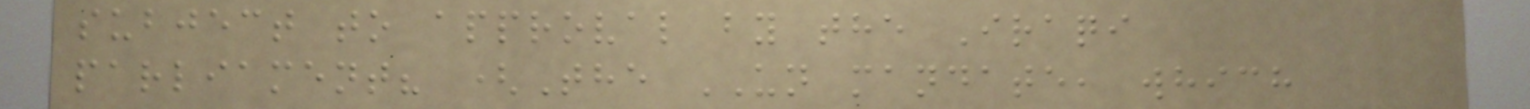subject to approval by the Iraqi
parliament? (The UN mandate, which
